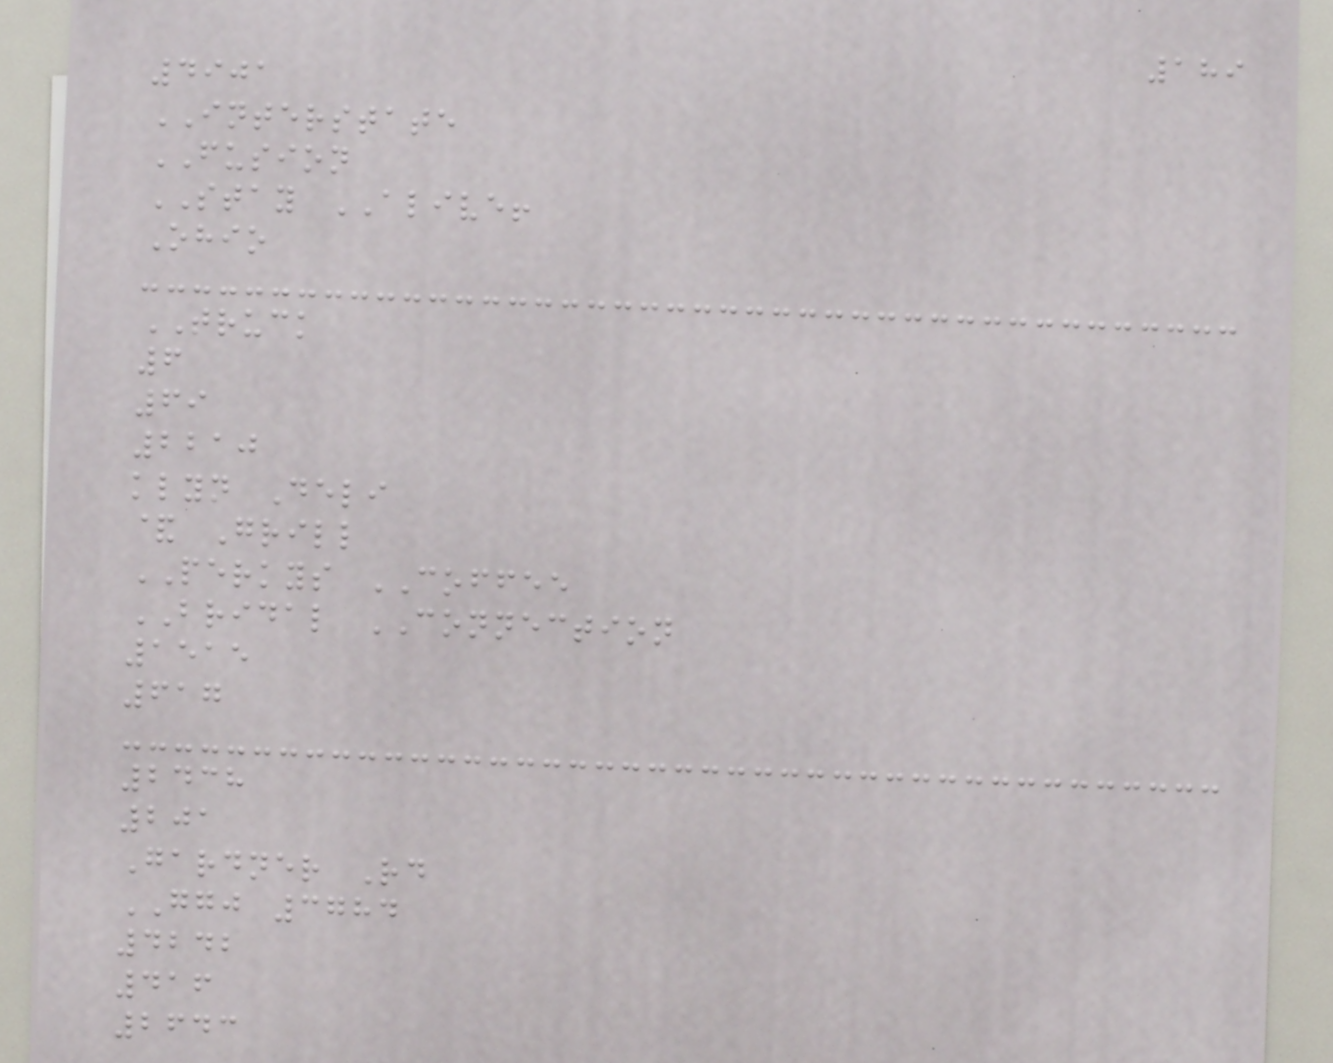189
4901
INTERSTATE
FUSION
STAY ALIVE!
Ohio
TRUCK
6
69
2210
klyn Deli
& Grill
PERKYS COFFEE
BRIDAL CONNECTION
1515
617
2438
201
Gardner Rd
GGJ 3784
4242
416
2643
